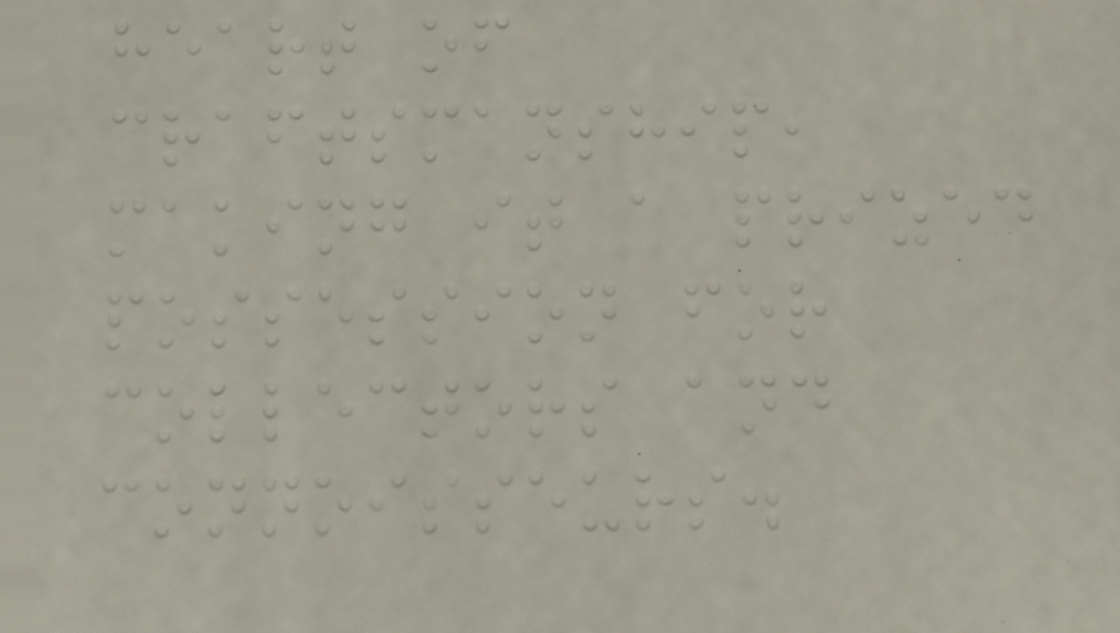heart of
craftsmanship,
making it a prized
possession for
collectors and
connoisseurs.
